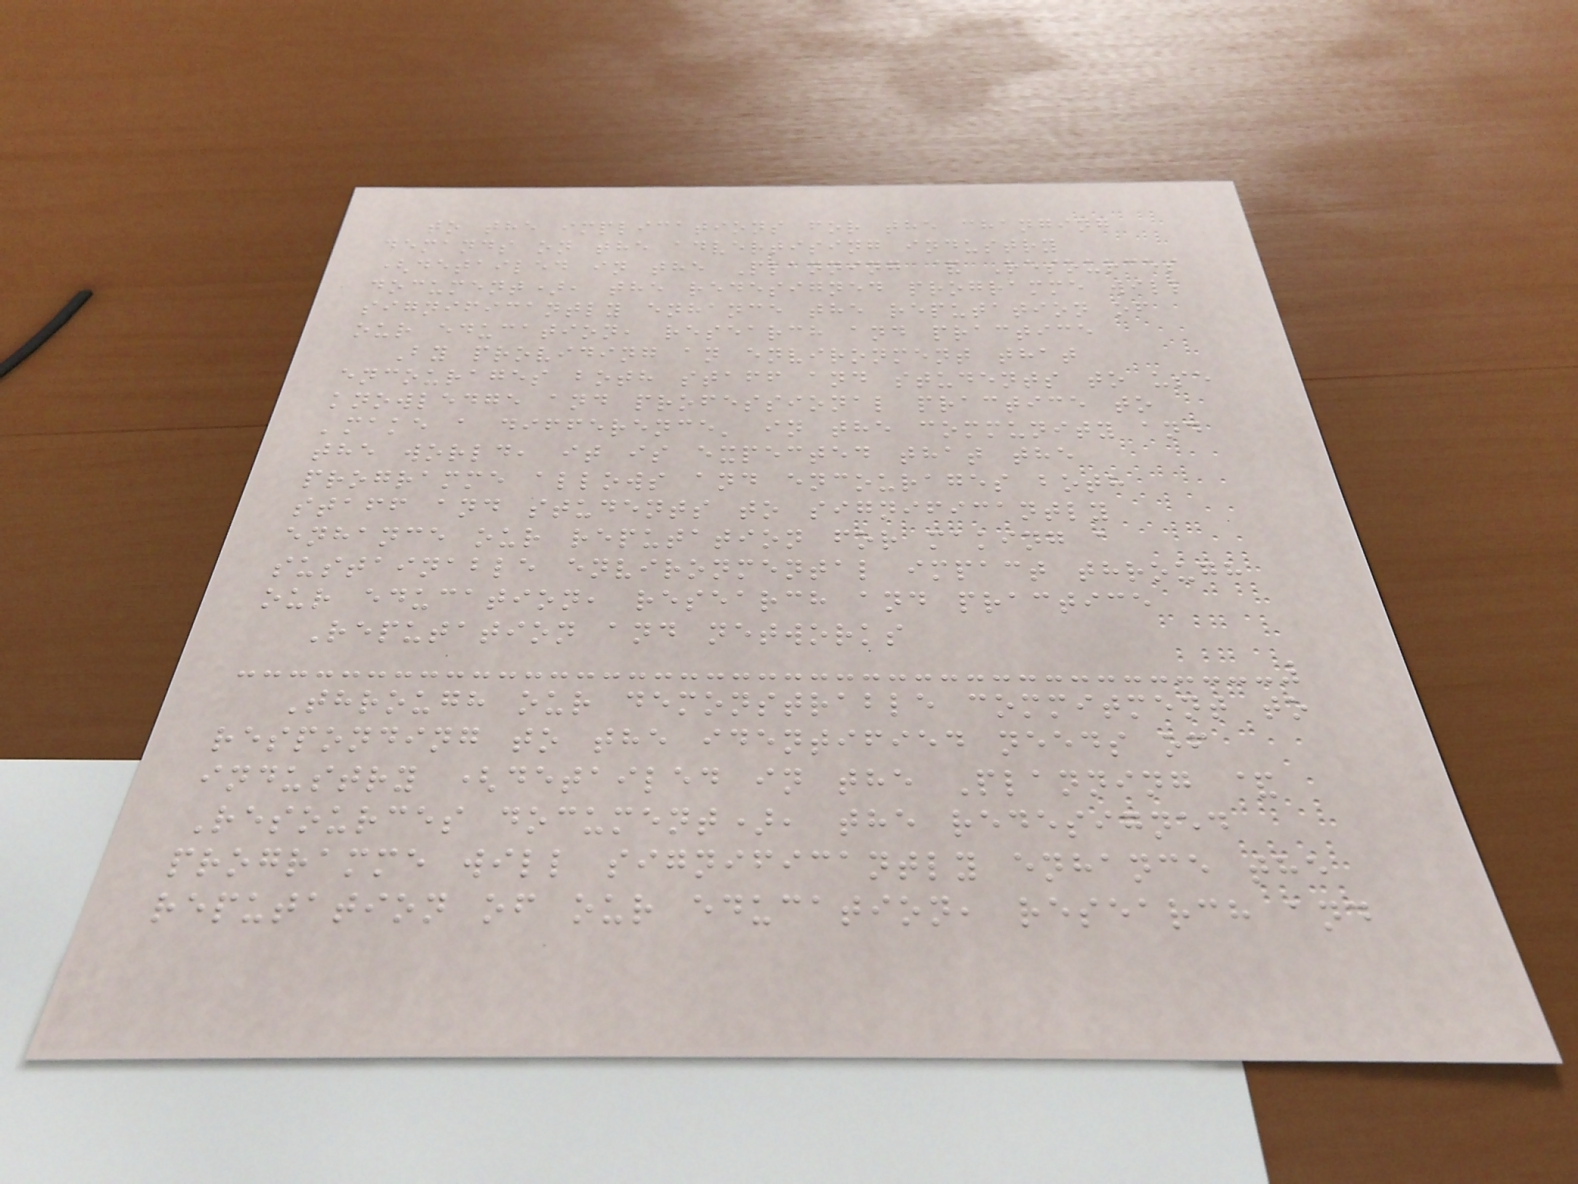to the implications for the changing
demands on the advertising industry
(detailed in the Planning & Resources
document), the redesigned programme will
significantly enhance the reputation of
our education, research and practice
By providing an environment that
encourages both staff and students to use
knowledge and professional practice to
'make a difference' in the community and
the world, it is expected that the
programme allows and encourages both
staff and students to significantly
enhance our reputation for making a
sustainable environmental impact through
our education, research and practice
Reputation and networks
Through our demonstrable commitment to
responding to the identified needs of
industry (detailed in the Planning &
Resources document), the redesigned
programme will significantly enhance the
reputation of our education, research and
